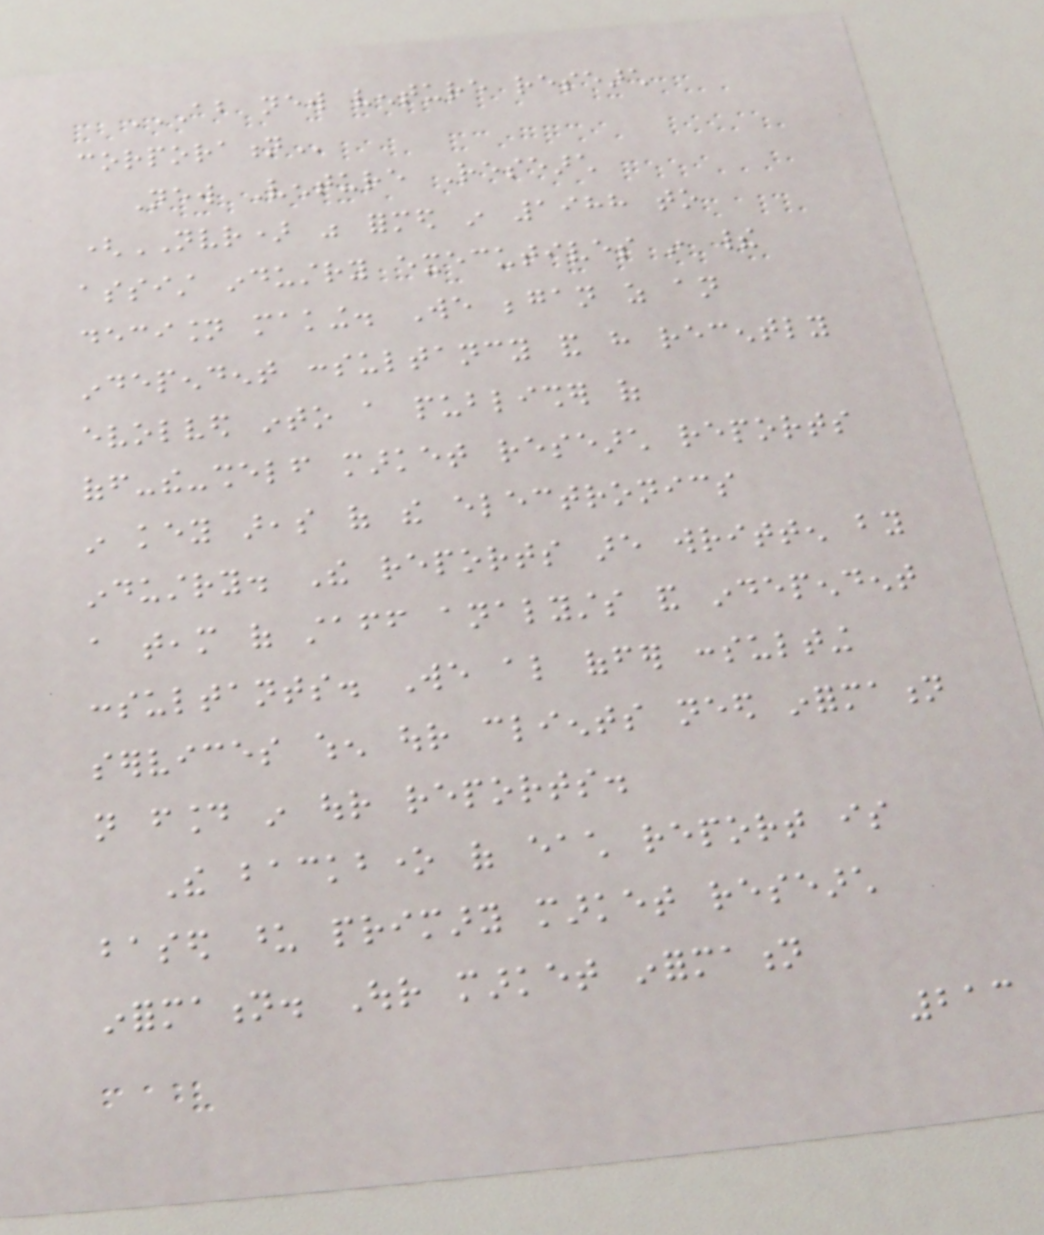ABOUT NEW VENTURE RESEARCH
CORPORATION
New Venture Research
(NVR) was formed in 1988 to
assist industry executives in their
decision making. We began as an
independent consultancy and have recently
evolved into a publisher of
off-the-shelf market research reports
in key areas of the electronics
industry. The reports are written by
a team of staff analysts and independent
consultants. We also offer consulting
services when our clients need information
not found in our reports.
The backbone of each report is
based upon primary market research
information. Our market information
213
